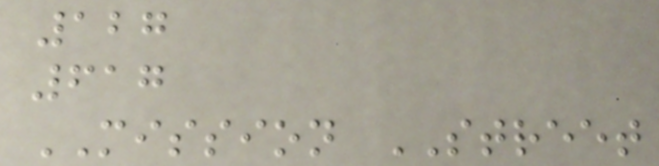127
617
MISSION STREET
